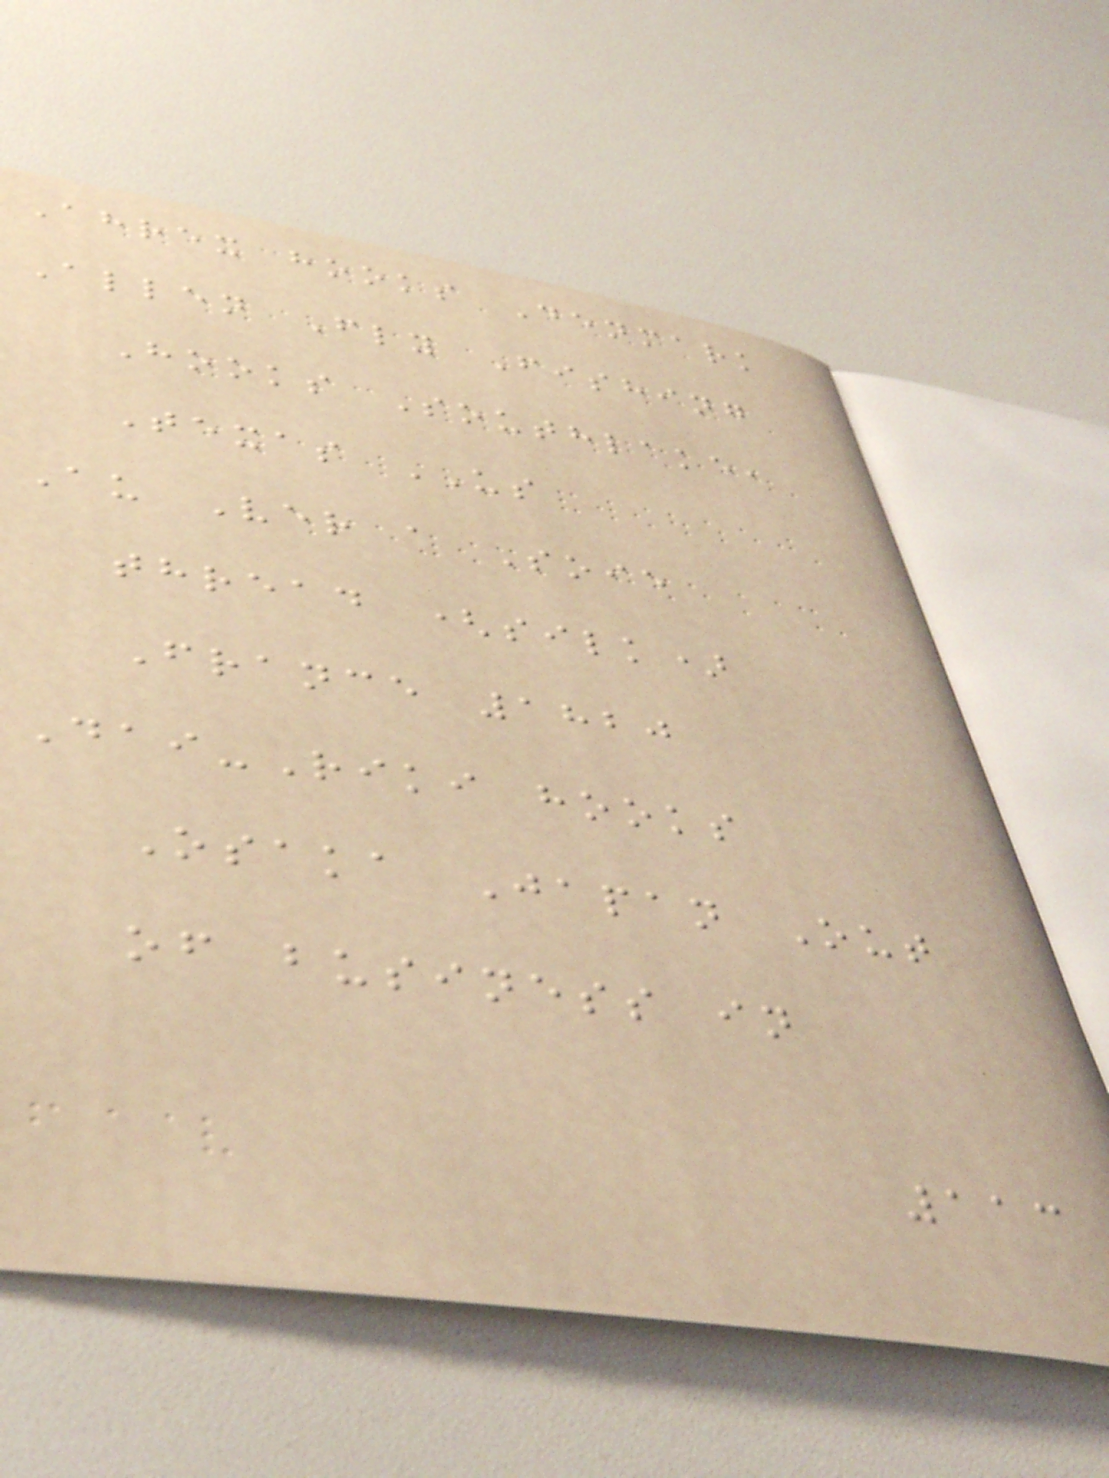Ahrex hooks Denmark
Allen Fly Fishing
Hooks Southlake,
Texas US
Au Ver a Soie
thread (silk)
France 1820
Dai-Riki hooks
Osaka Japan Out
of business in
113
